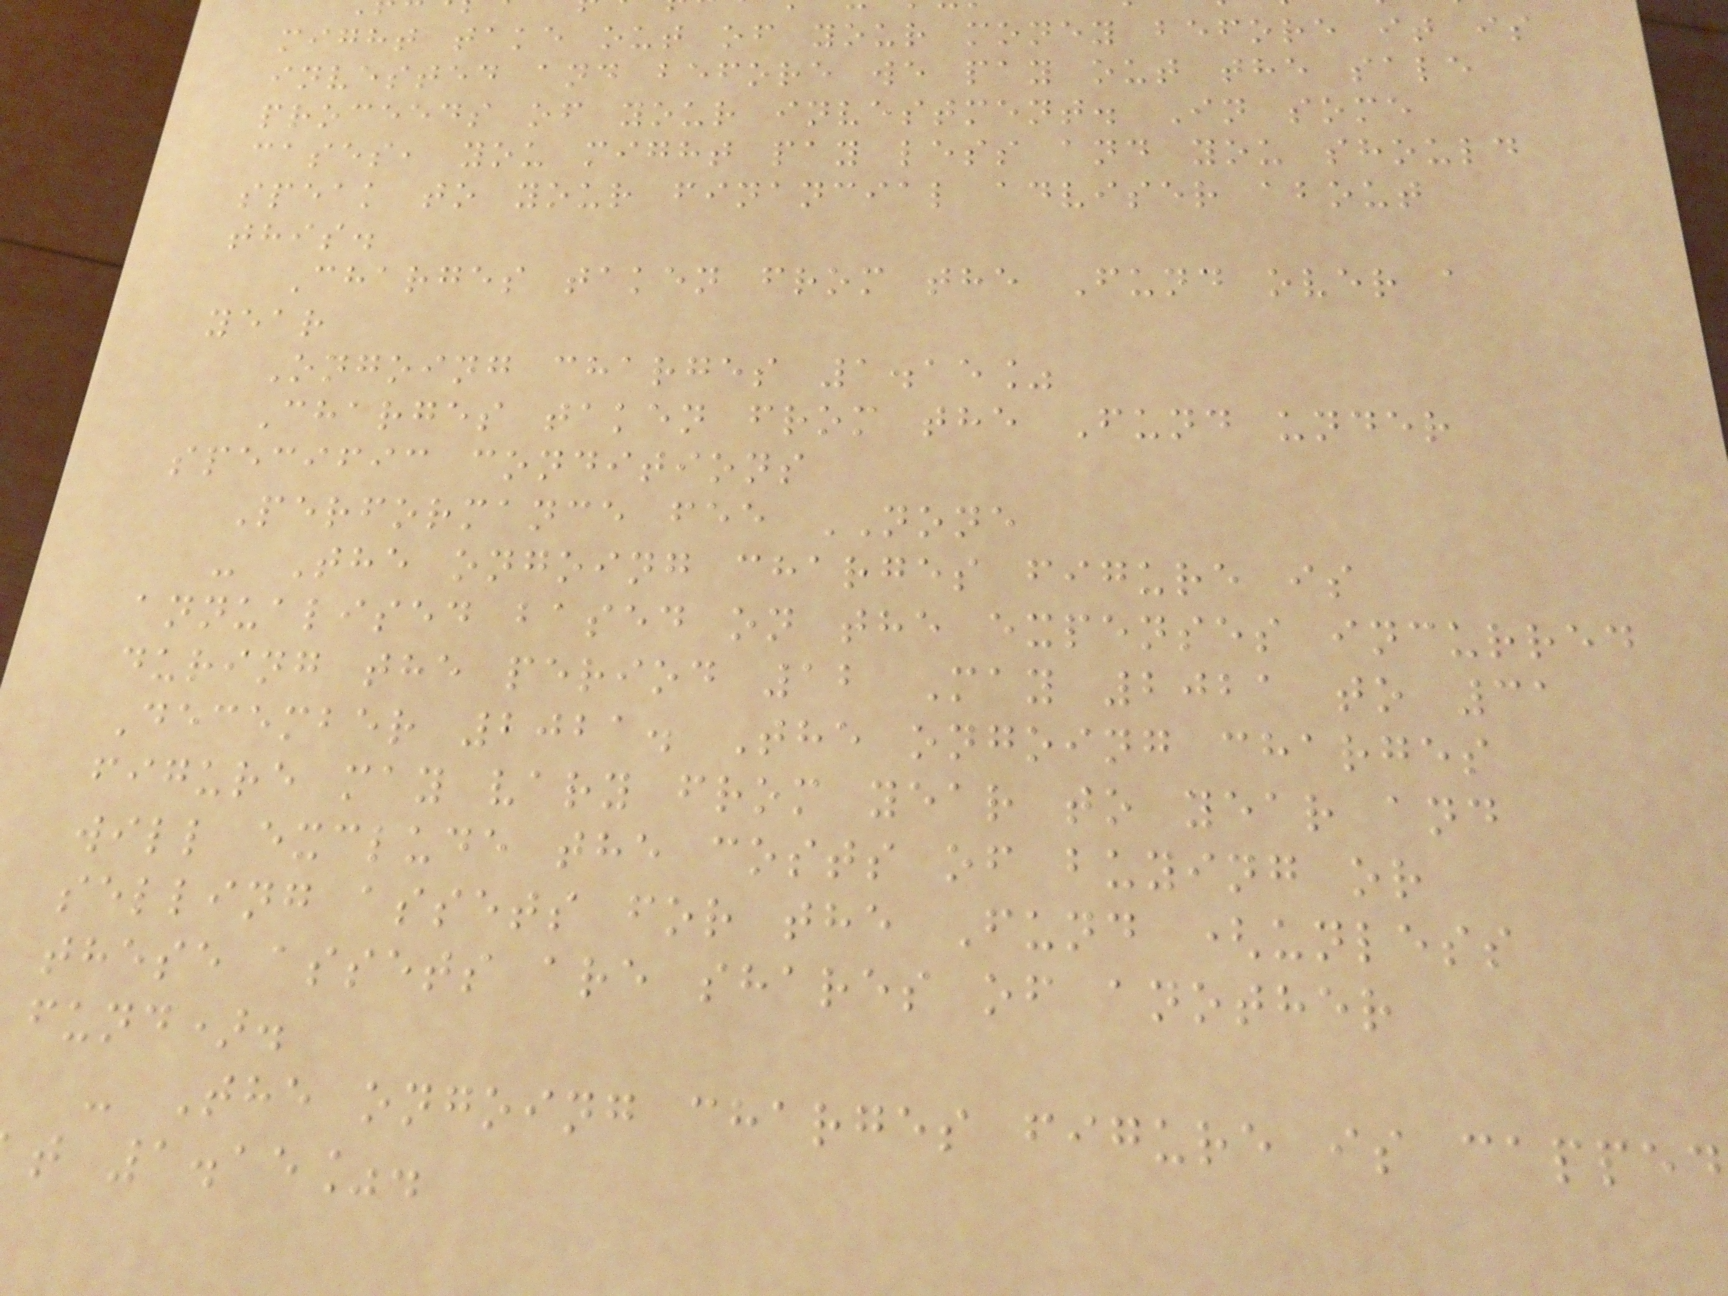might take out of your money before it is
invested and before we pay out the sale
proceeds of your investment. In some
cases, you might pay less and you should
speak to your financial adviser about
this.
Charges taken from the Fund over a
year
Ongoing charges 1.15%
Charges taken from the Fund under
specific conditions
Performance fee NONE
- The ongoing charges figure is
annualised based on the expenses incurred
during the period 12 May 2021 to 31
December 2021. The ongoing charges
figure may vary from year to year and
will exclude the costs of buying or
selling assets for the Fund (unless
these assets are shares of another
fund).
- The ongoing charges figure is capped
t 1.15%.
